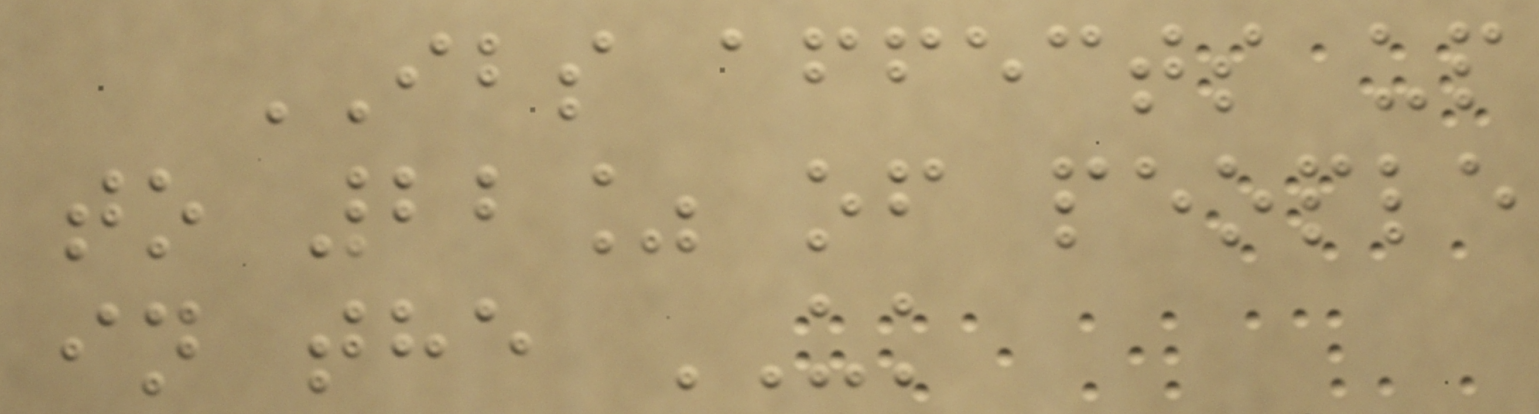IBS affects up
to 22% of people
in the UK
